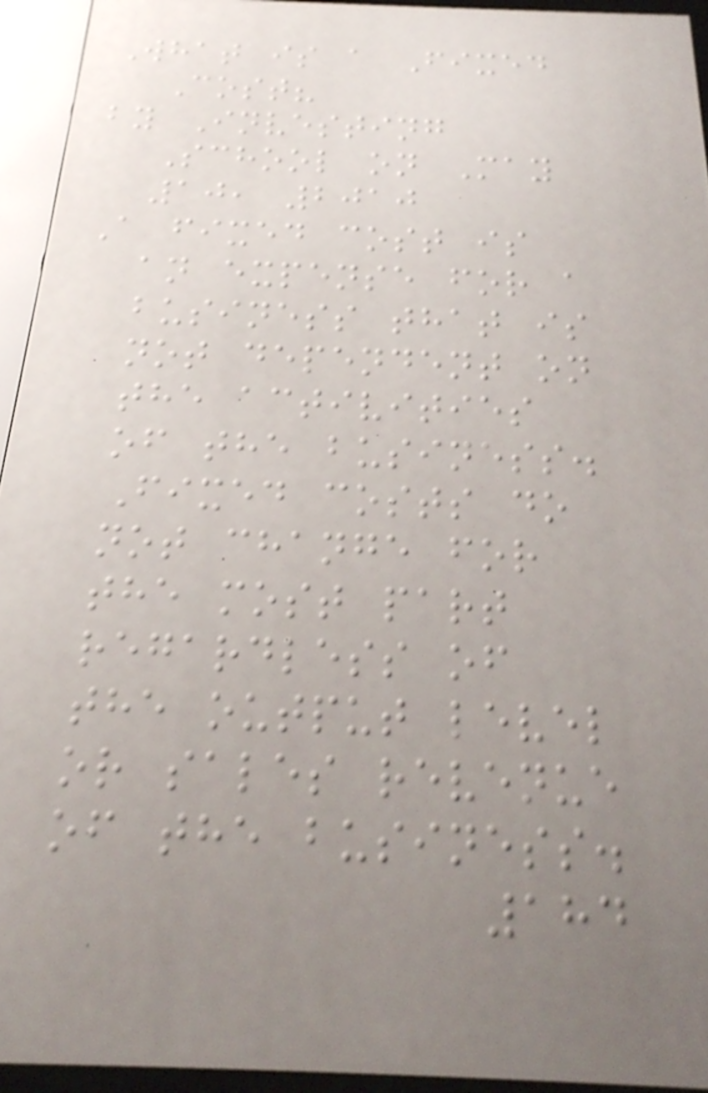What is a Fixed
Cost?
by Investing
School on May
10, 2010
A fixed cost is
an expense for a
business that is
not dependent on
the activities
of the business.
Fixed costs do
not change for
the most part
regardless of
the output level
or sales revenue
of the business.
184
